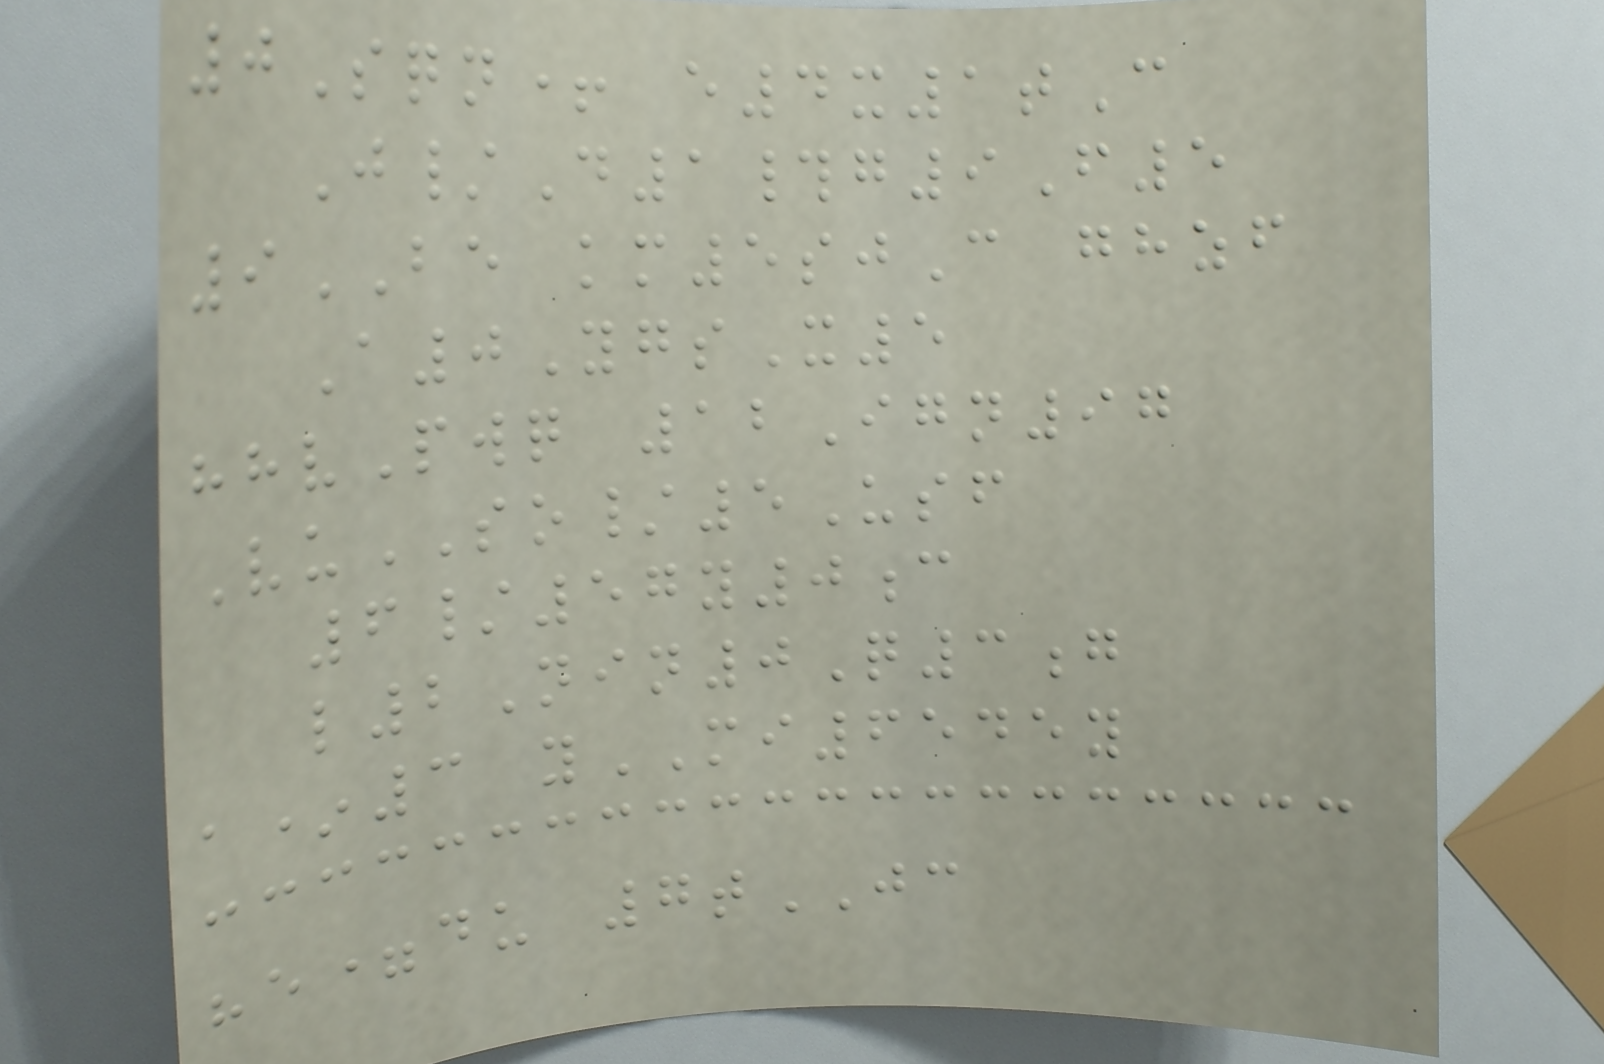0Sqn+ e4x1tC
J/D1#g9F5
9BE km5sjC ghzf
A0YgsX5
hhvPwq 12Ign97
VuSO/5Usf
6/57y0c
l2Nin0Q3g
a*3 yMI6545y
he=du 7tJC
